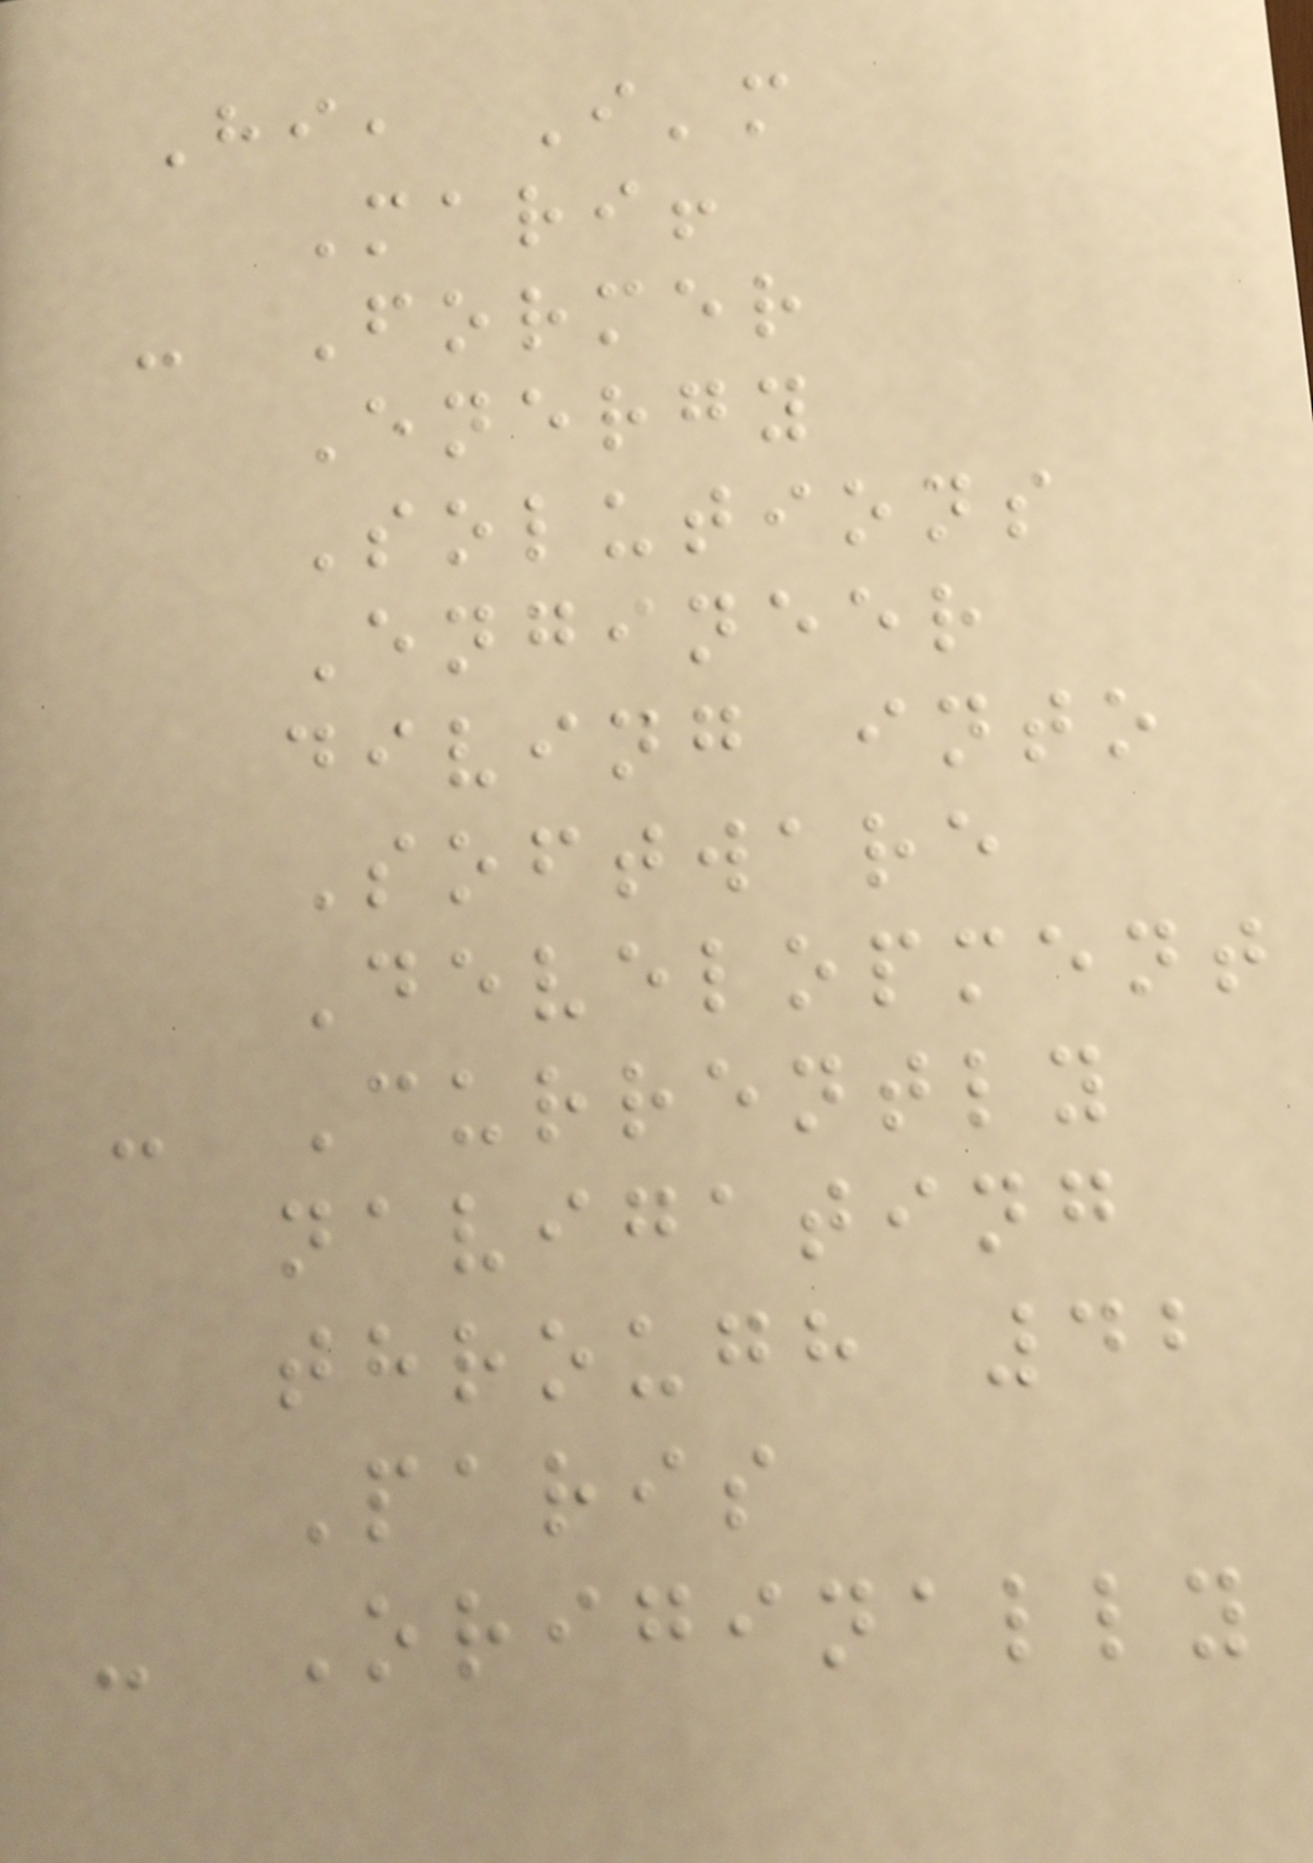Hi, I'm
Mari!
- Former
Energy
Solutions
Engineer
diving into
Software
Development
- Currently
navigating
through 42
Paris
- Originally
